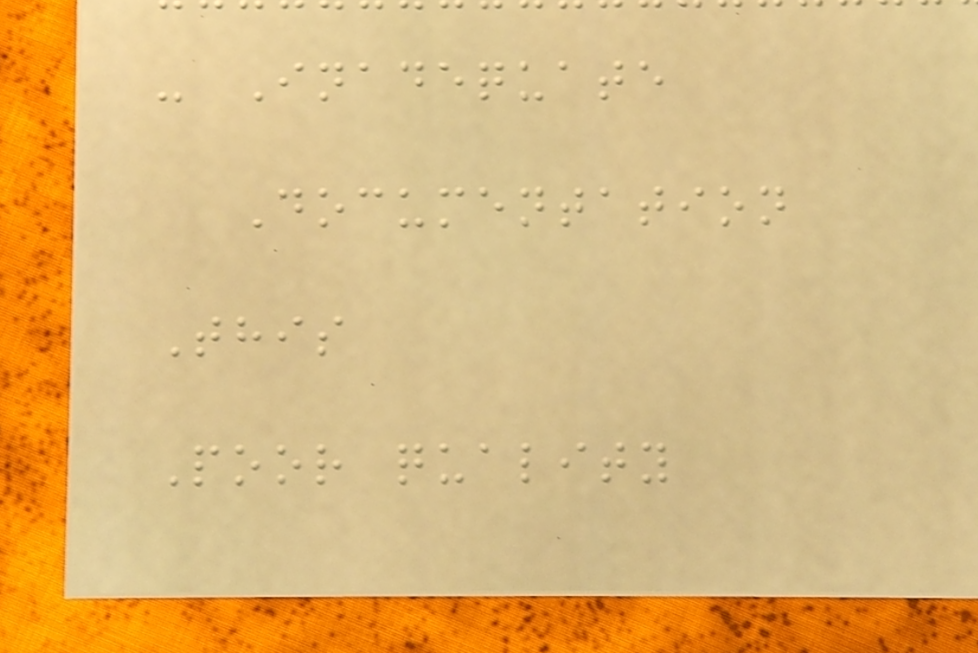- Inadequate
Documentation
This
Poor quality
